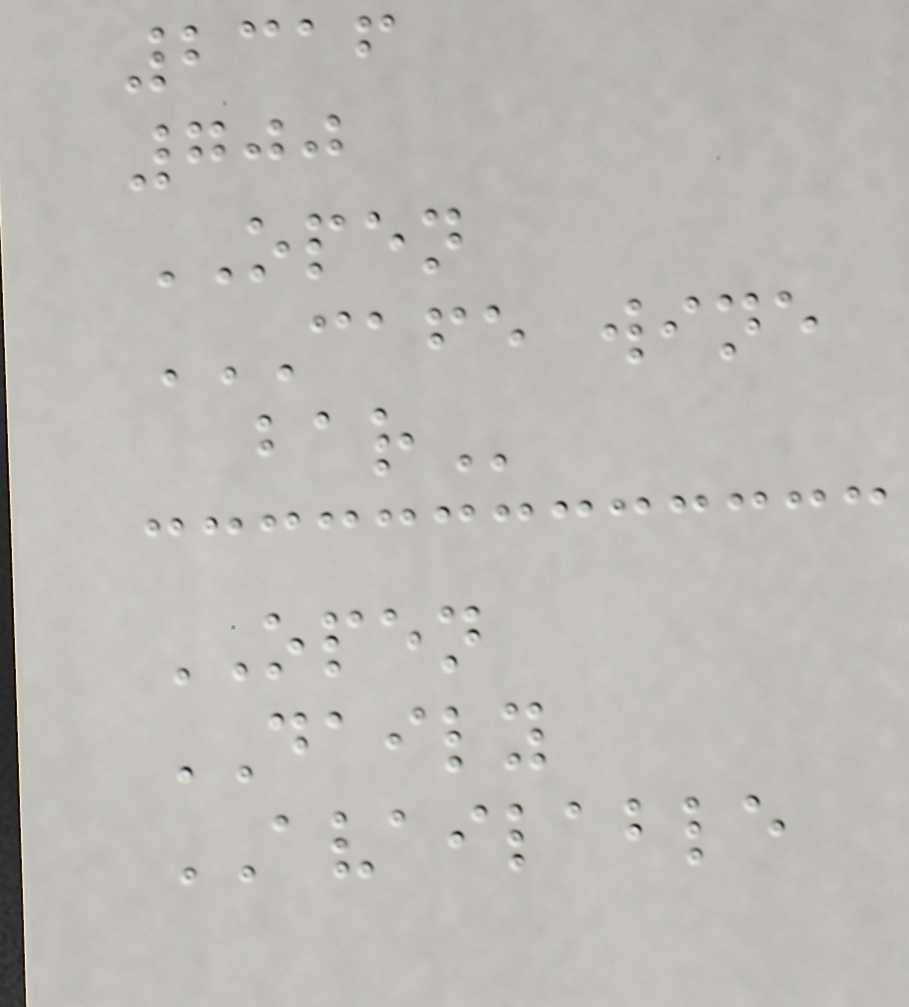2316
700
OPEN
CAFE WINE
BAR
OPEN
DAILY
AVAILABLE
